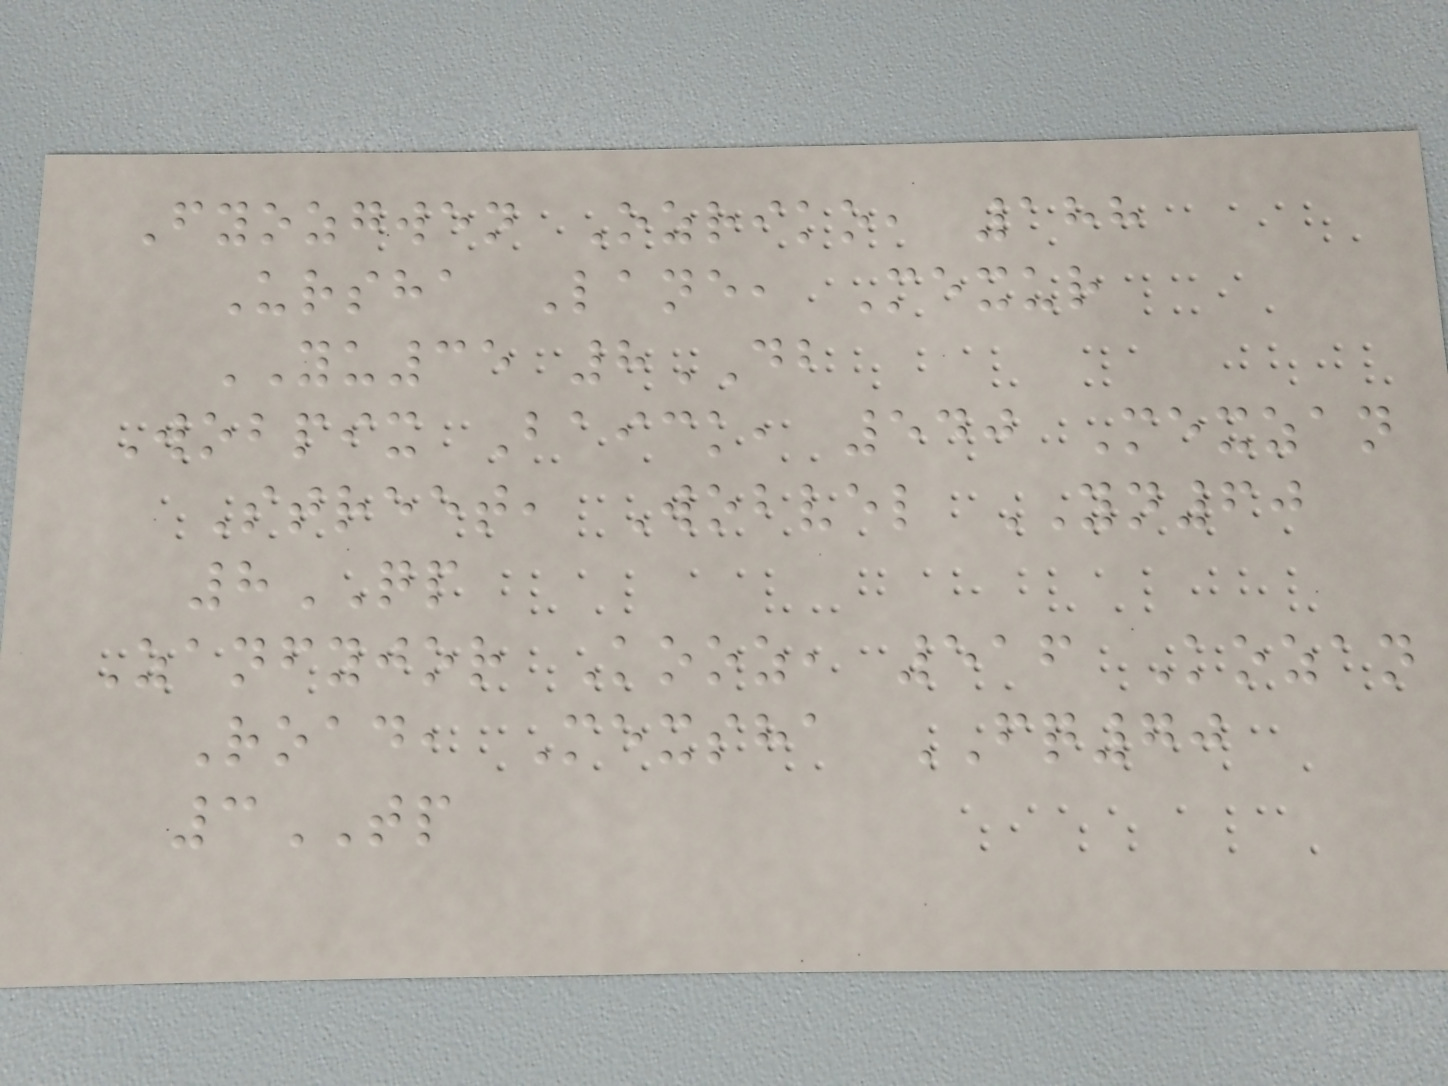Fyozgwen Ozriko, 188
Ursha Lane, Mexur
YU35 8DB
Wobpix Baick, 540 Mexzan
Street, Wobvel YN60
8QP
Zanfyjor Kooz, 516 Kozan
Road, Mexsha FQ70
3TP
